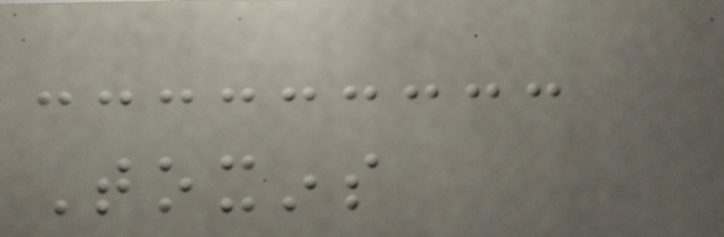Toxins
